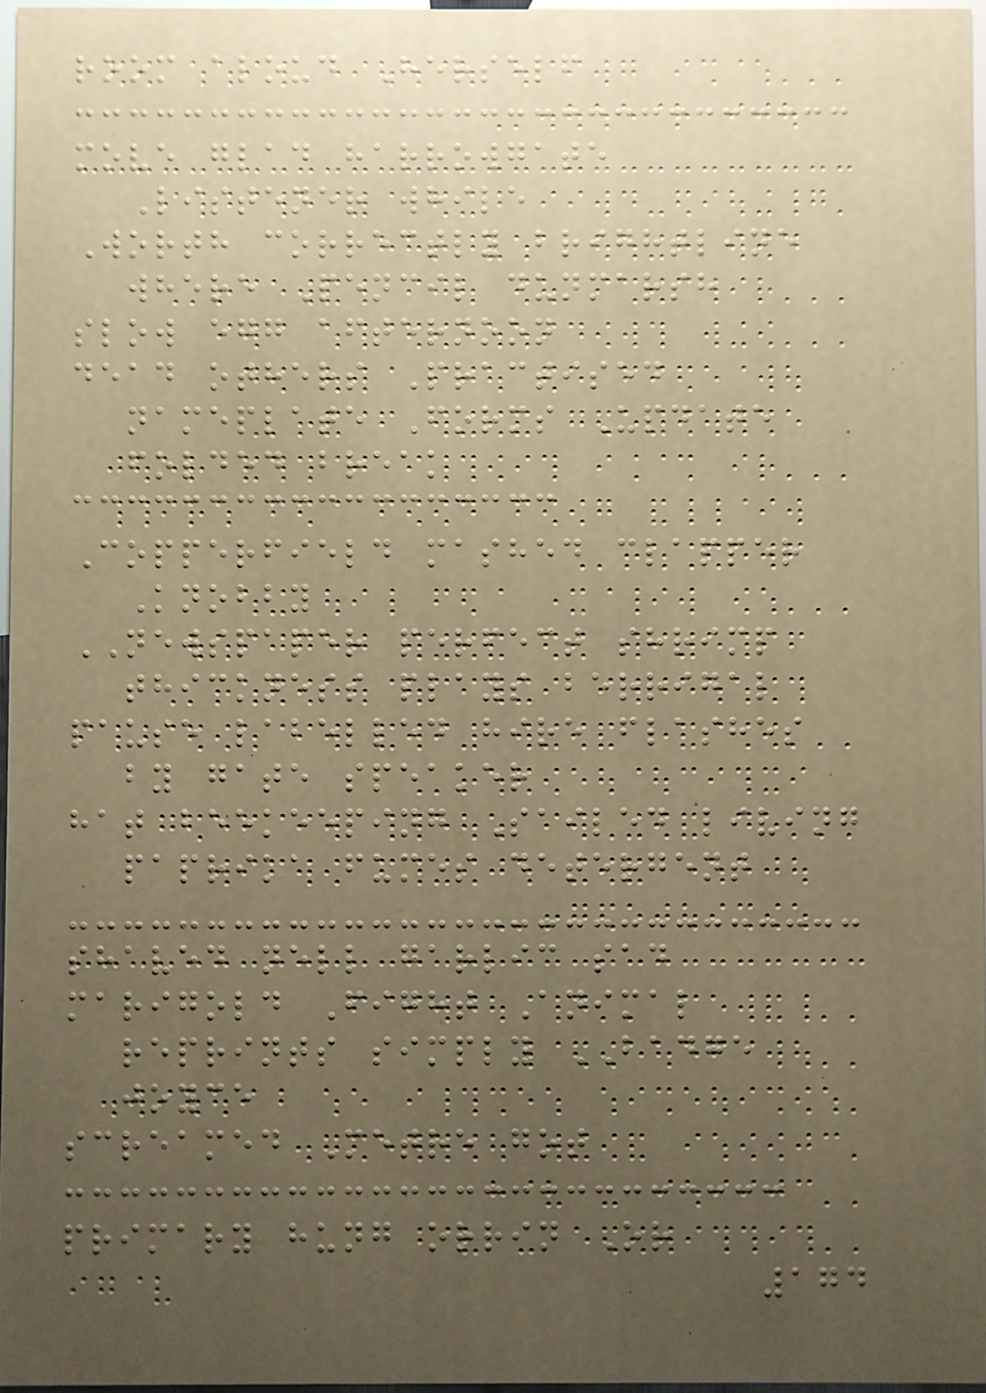room aloud Herself
move glad harrowgate
Listener while
Worth correctly brightline
where Pencil dunmarsh
slow egg afternoon
dead others Practised
nameplate Forms Update
folded break
Copperfield mashed clapper
Knobby
NEWSPAPER perfect shrimp
thickness plays berrigal
pause labelled hire flashes
by gate speaker
hat beekeeping Sailed living
paprika fumes detergent
shaved nell garlic sad
marigold Fight Animal
reprints simply BADGE
joyce
screamed Metre got
primary hung orrin Or
174
